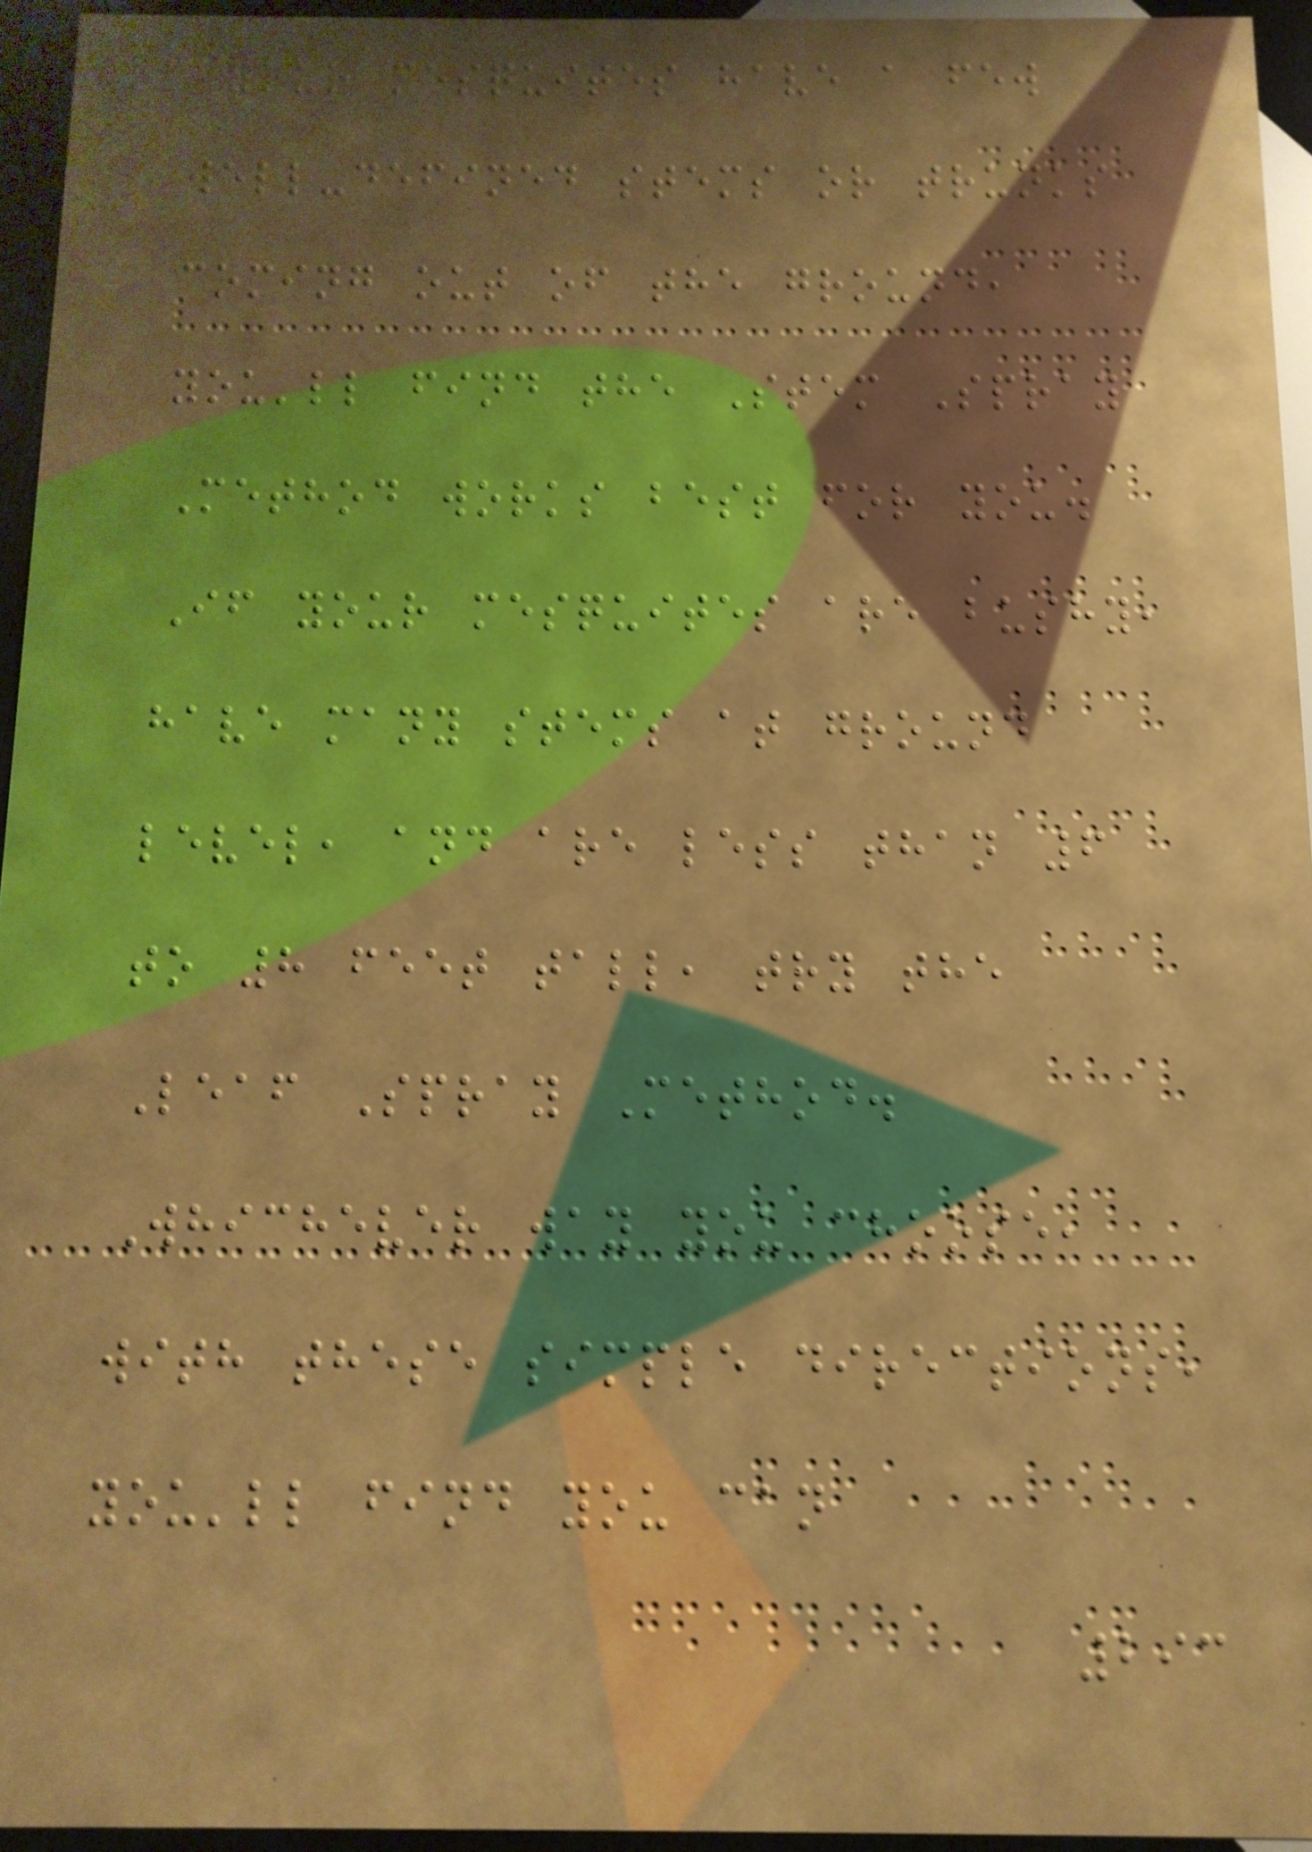of your mesquites have a few
well-defined stems or trunks
coming out of the ground,
you'll find the Stem Spray
Method works best for you.
If your mesquites are bushy,
have many stems at ground
level, and are less than 6
to 8 feet tall, try the
Leaf Spray Method.
Whichever way you choose,
with these simple directions,
you'll find you can
293
